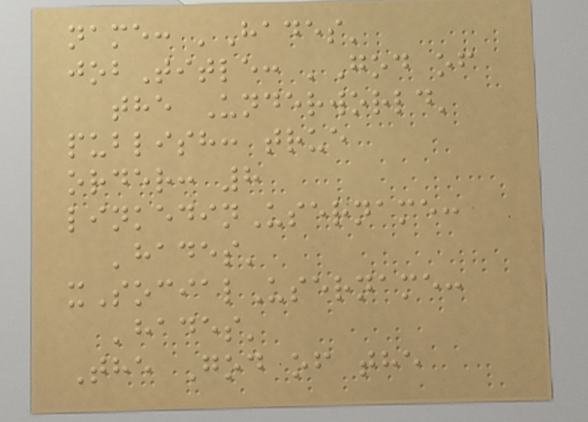name: 'Hades'
jobTitle: 'God of
the Underworld'
publish: true
order: 8
linkedinUsername:
'hades'
xSocialUsername:
'hades'
The God of the
